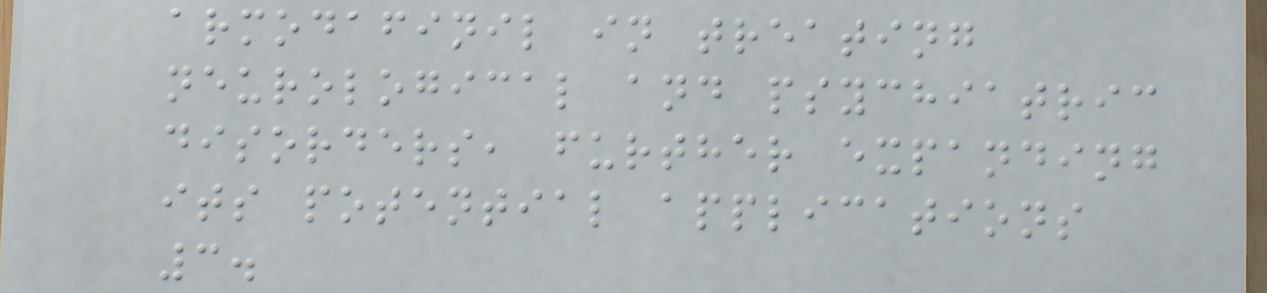armodafinil in treating
neurological and psychiatric
disorders, further expanding
its potential applications
3.
